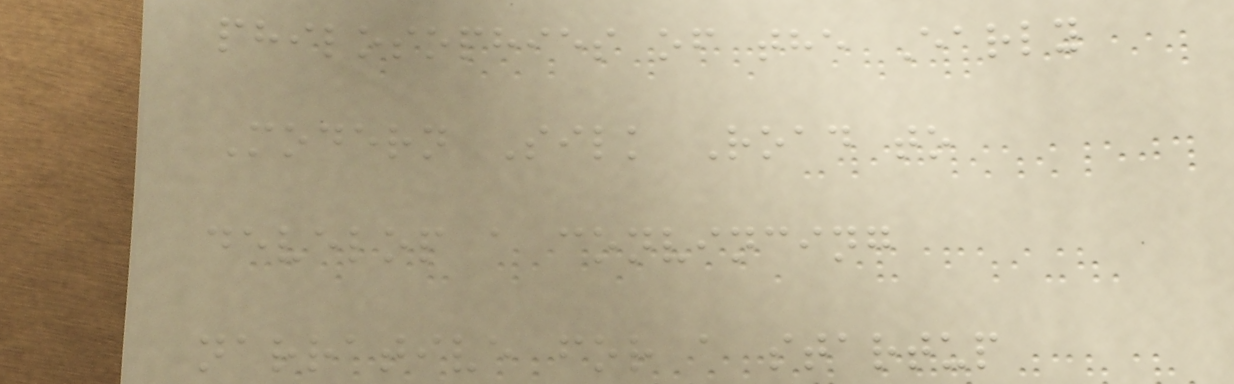philosophies of the Early
Modern Silk Road to
develop a convincing
narrative for a startup
